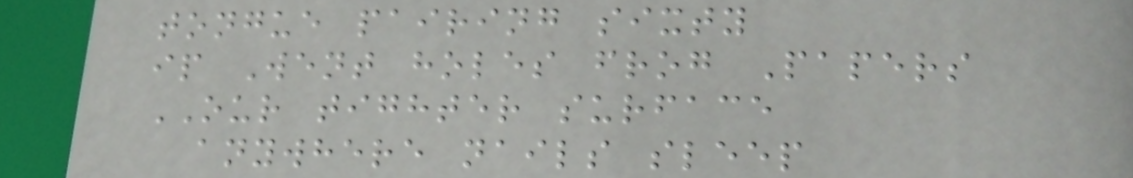tongue pairing sixty
ip Went holes frog Papers
OUR tighter surface
anywhere nails sleep
